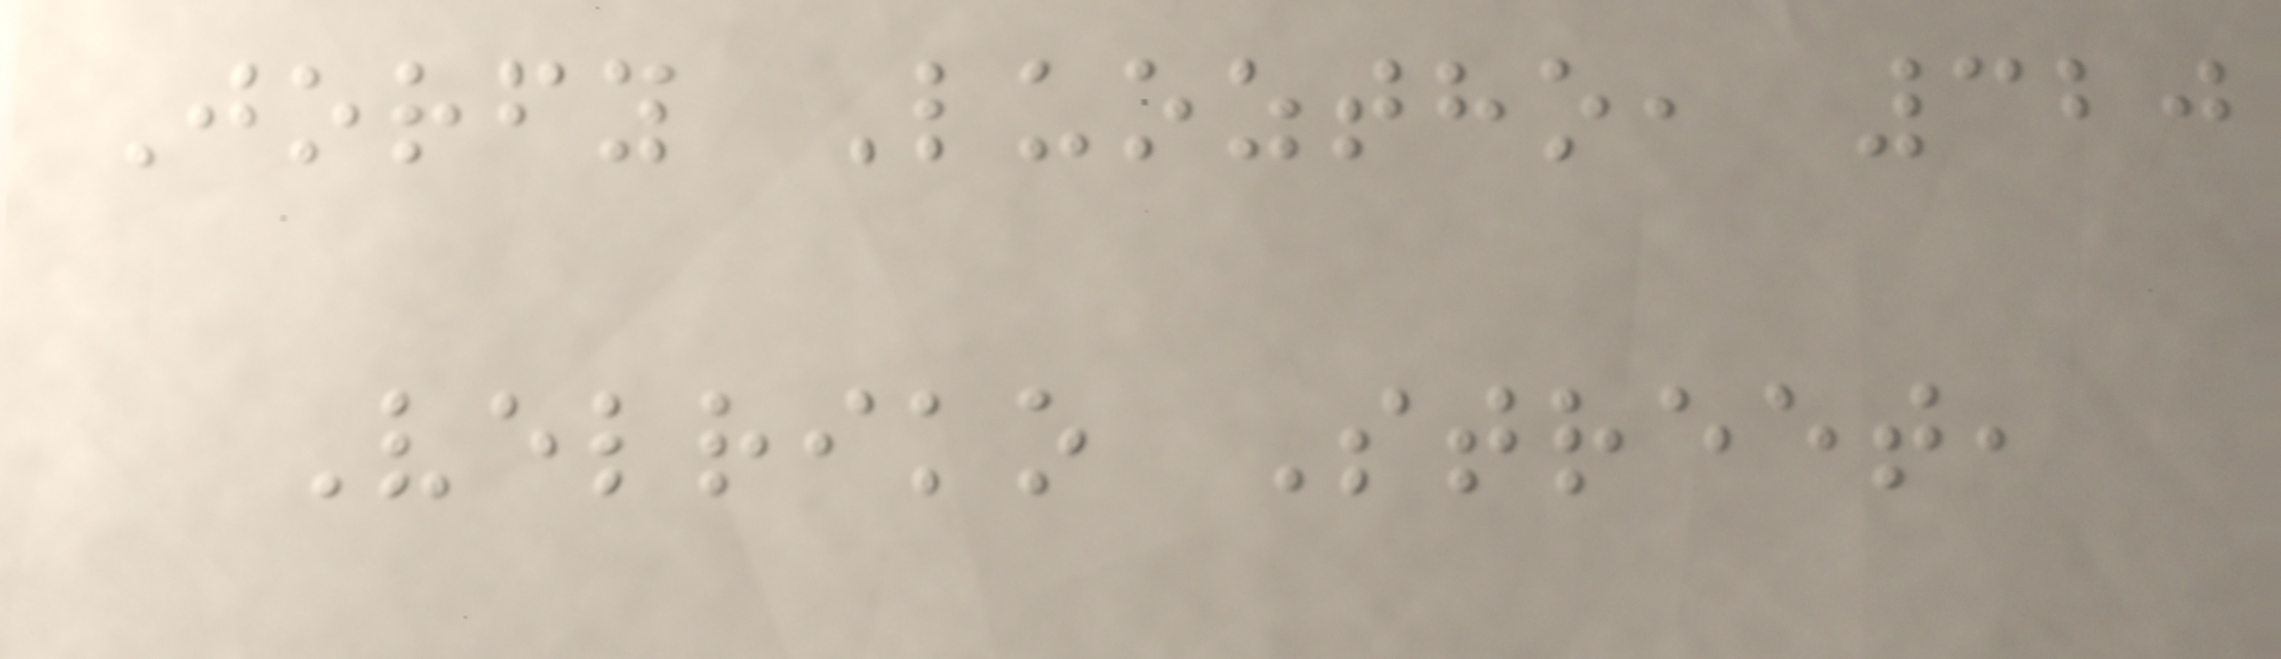Jorfy Luoztho, 320
Velriko Street,
